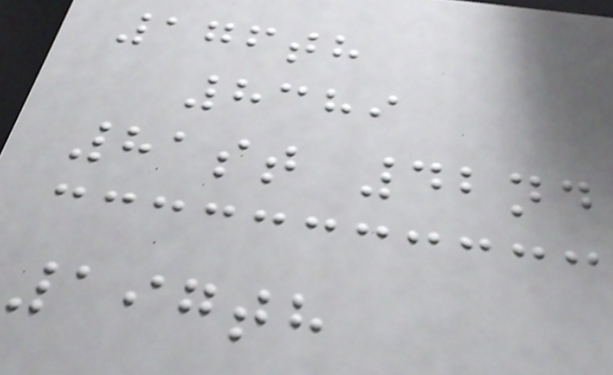176th
8389
81st 42nd
197th
